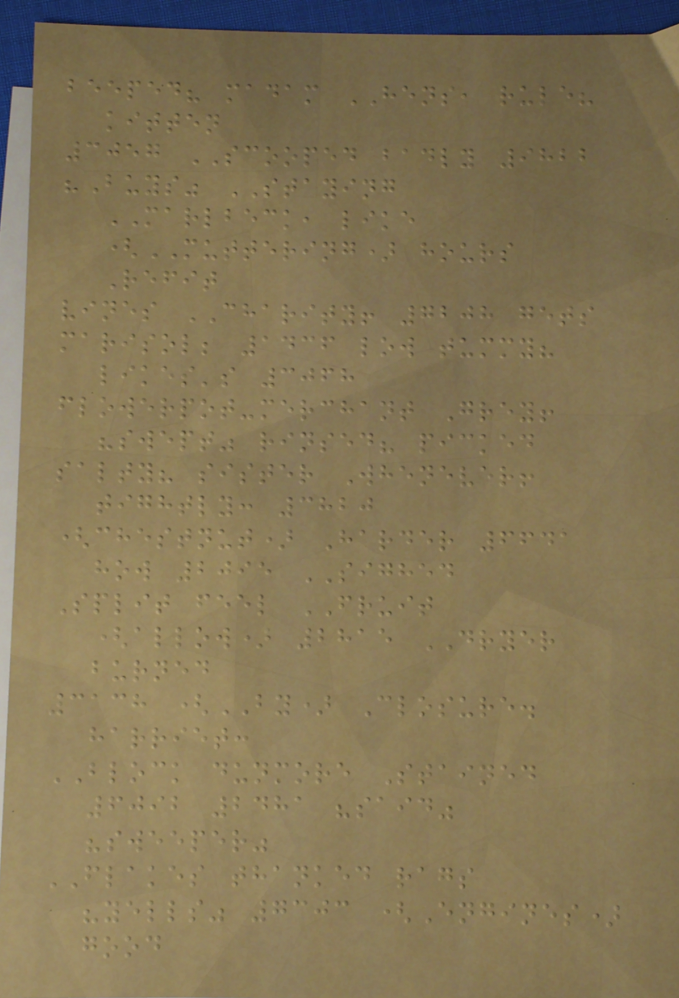beeped? madam HENS, rule?
kitten
3057 SCOOPED badly 9822
"Buys" STAYING
MARLBECK, like
(MUTTERING) hours
Refit
vines CHARITY! 7208 gets
marisol; 1436 low tummy?
likes's 3068
flowerpot-merchant Grey!
"swept" rinsed? picked
salty? sister Whenever!
tightly: 3820
(chestnut) Harder 6641
how 2095 SIGHED
Split feel FRUIT
(allow) 2815 DRYER
burned
3138 (BY) Closure.
harriet:
BLOCK dunmore Stained
6092 2481 "said"
"sweeper"
FLAKES thanked rags
"yells" 7303 (Engines)
good
